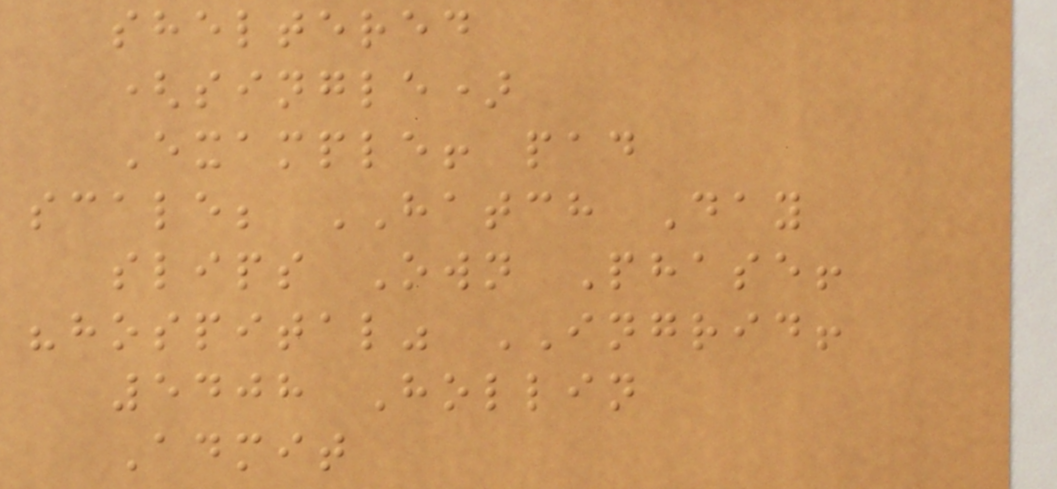sheltered
(single)
Example! pad
scale; HATCH Day
slips Own Phase!
"hospital" INGRID!
5408 Hollin
Admit
